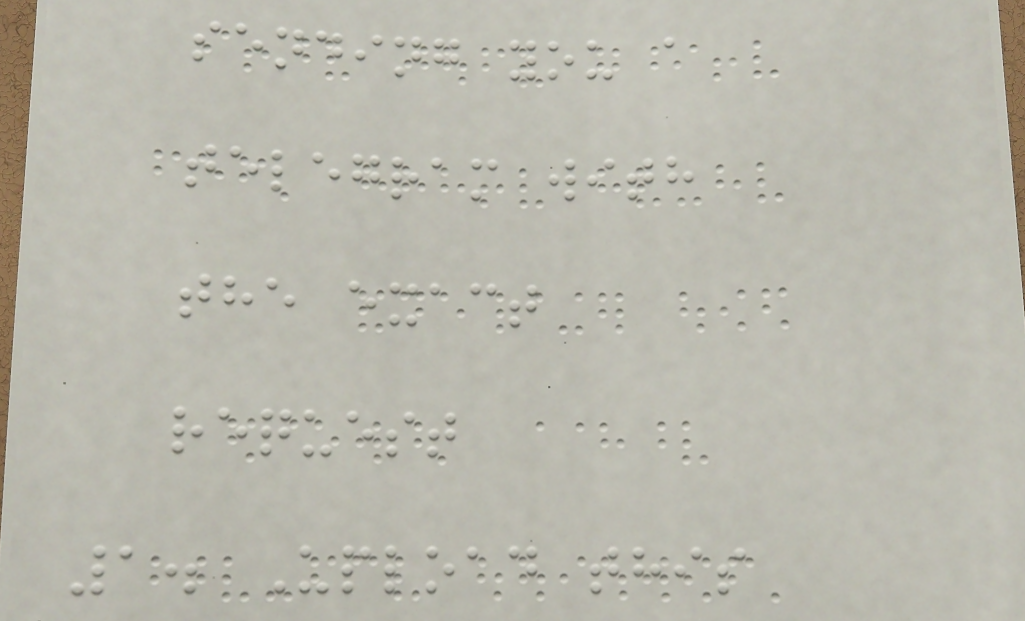sending you a
telegram with
the exact
request
1. Upload this
